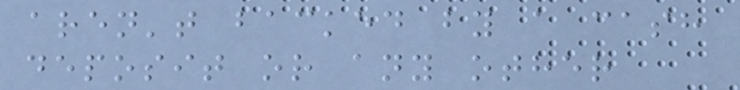aren't backed by a cash
deposit or any other
